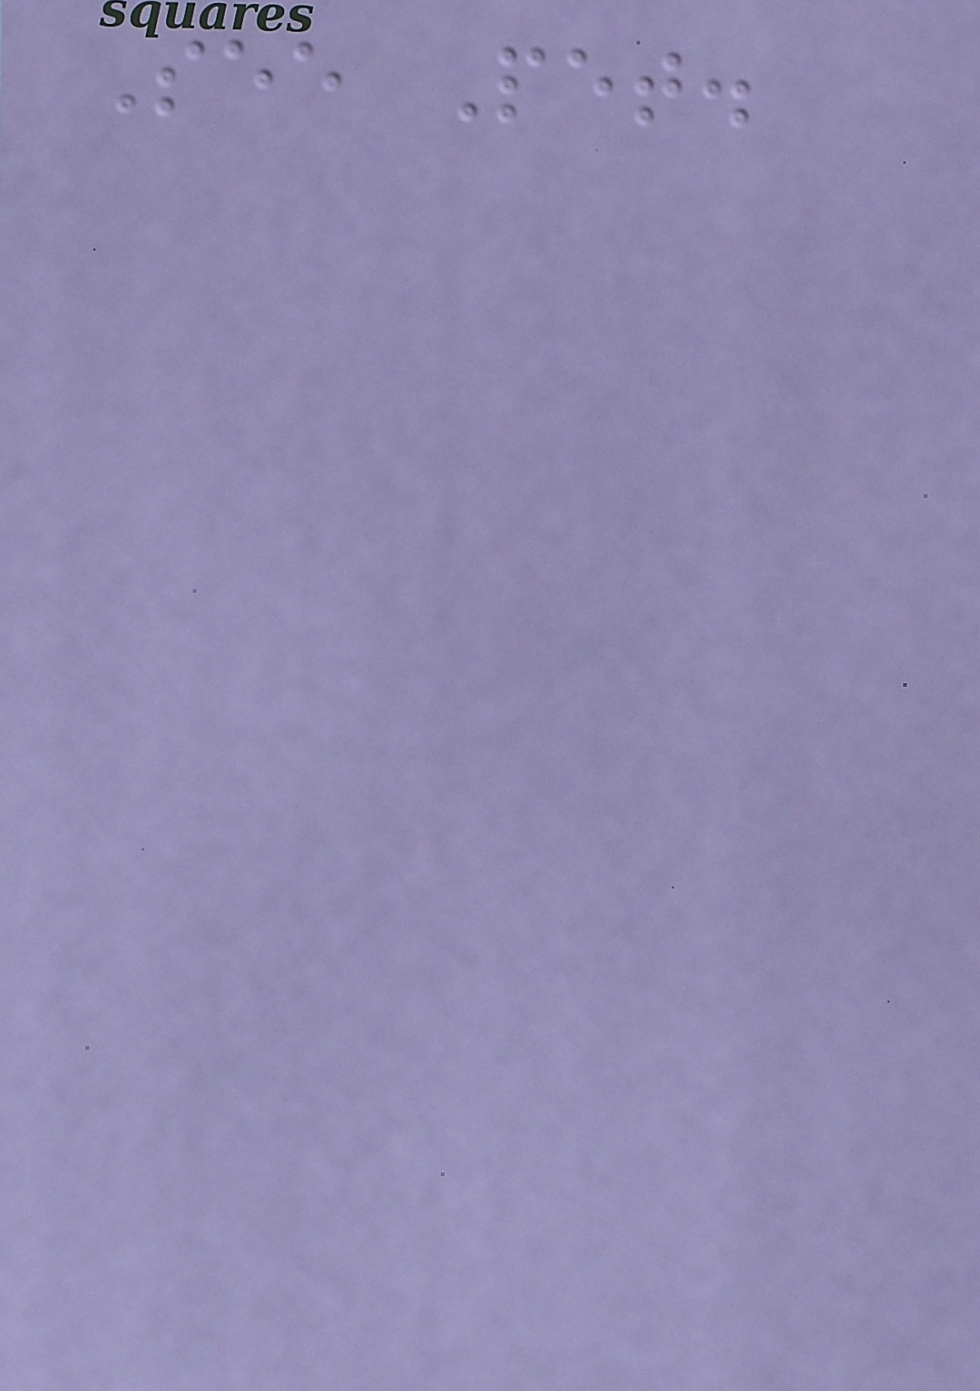See Pet.
